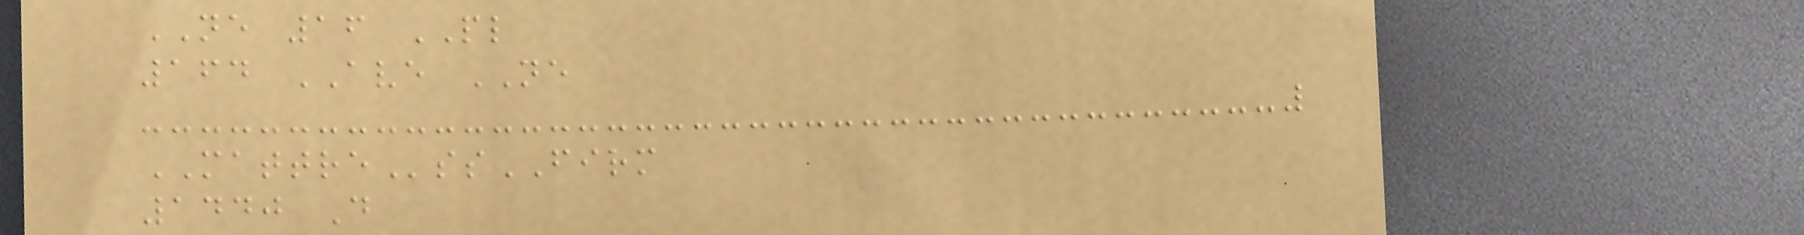NE 16 PL
164 AVE NE
MATTREssFIRM
1440 D
